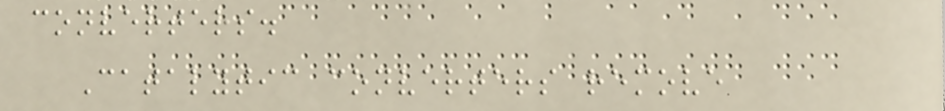converters.
Catalytic converters remove
